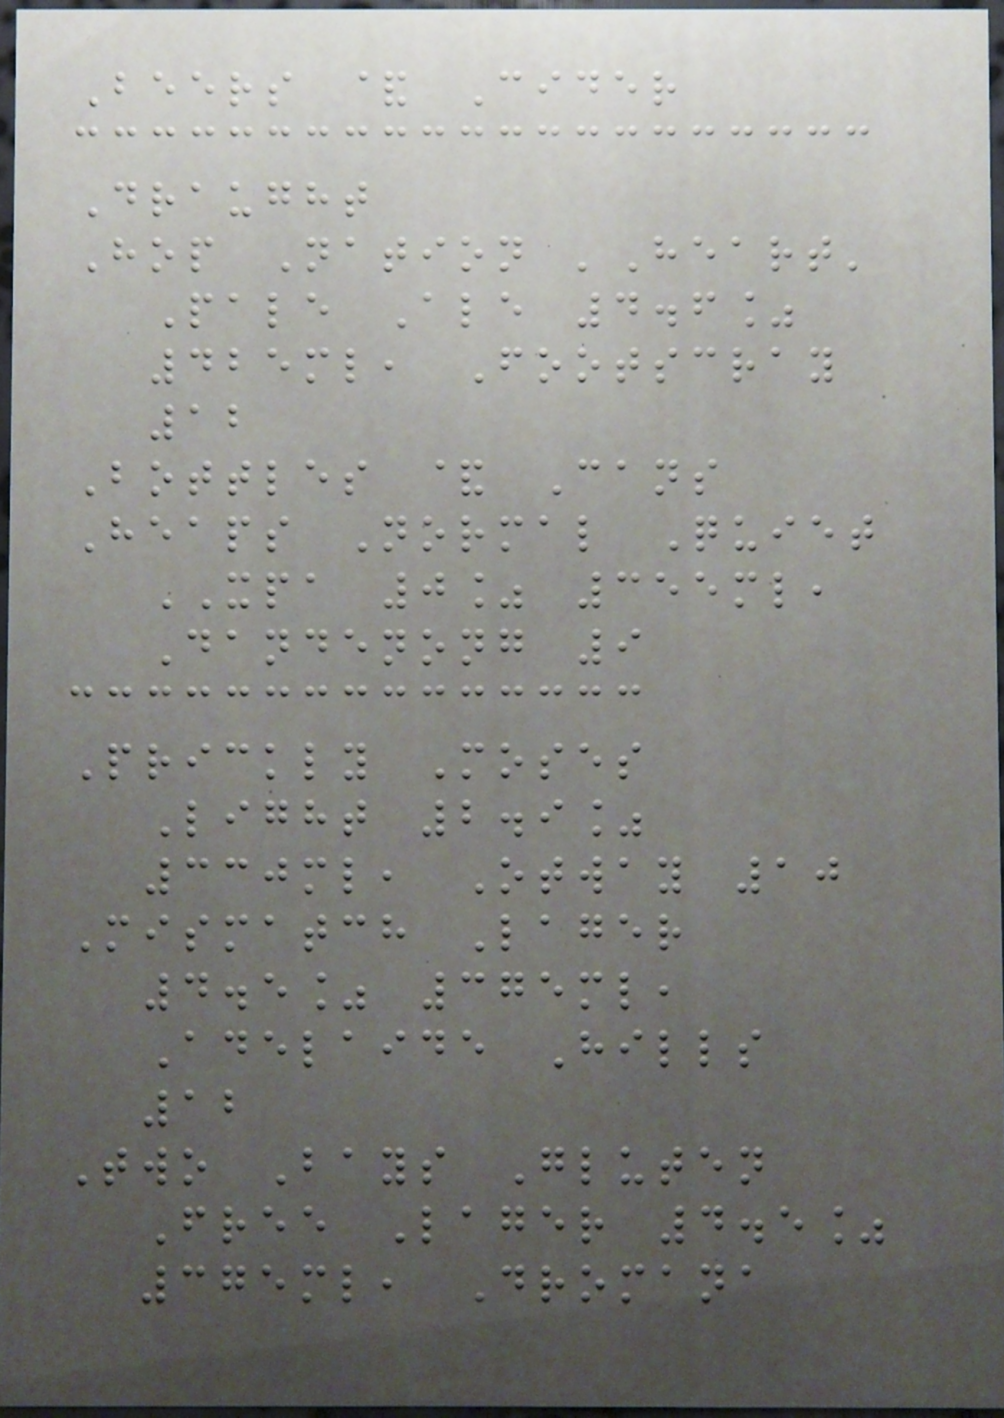Beers & Cider
Draught
Hop Nation 'Heart'
Pale Ale 4.6%
425ml, Footscray
12
Bottles & Cans
Heaps Normal Quiet
XPA 0% 355ml,
Dandenong 9
Prickly Moses
Light 2.9%
330ml, Otway 10
Mismatch Lager
4.5% 375ml,
Adelaide Hills
12
Two Bays Gluten
Free Lager 4.5%
375ml, Dromana
